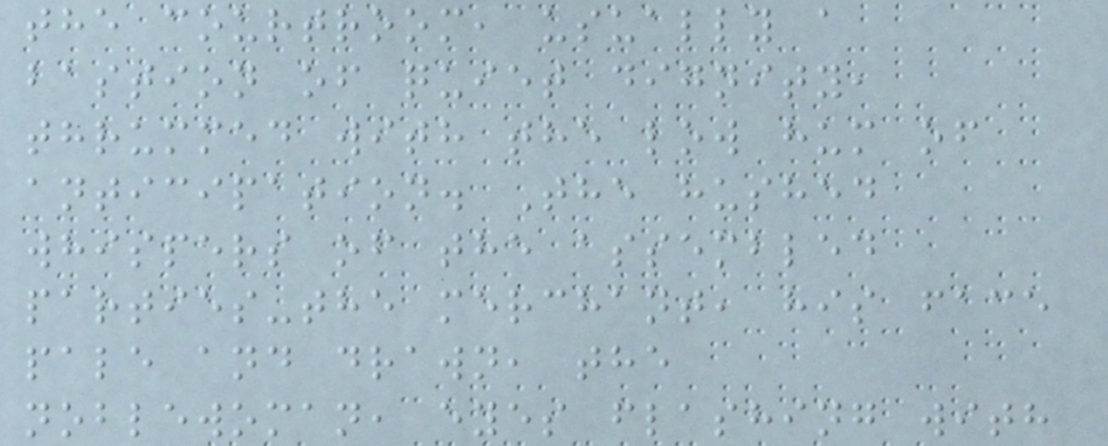the courtroom, usually a
bastion of quiet dignity,
thrummed with the low hum of
anticipation. The hushed
whispers of the assembled
parties-the merchant, his face
pale and drawn, the
noblewoman, eyes flashing with
